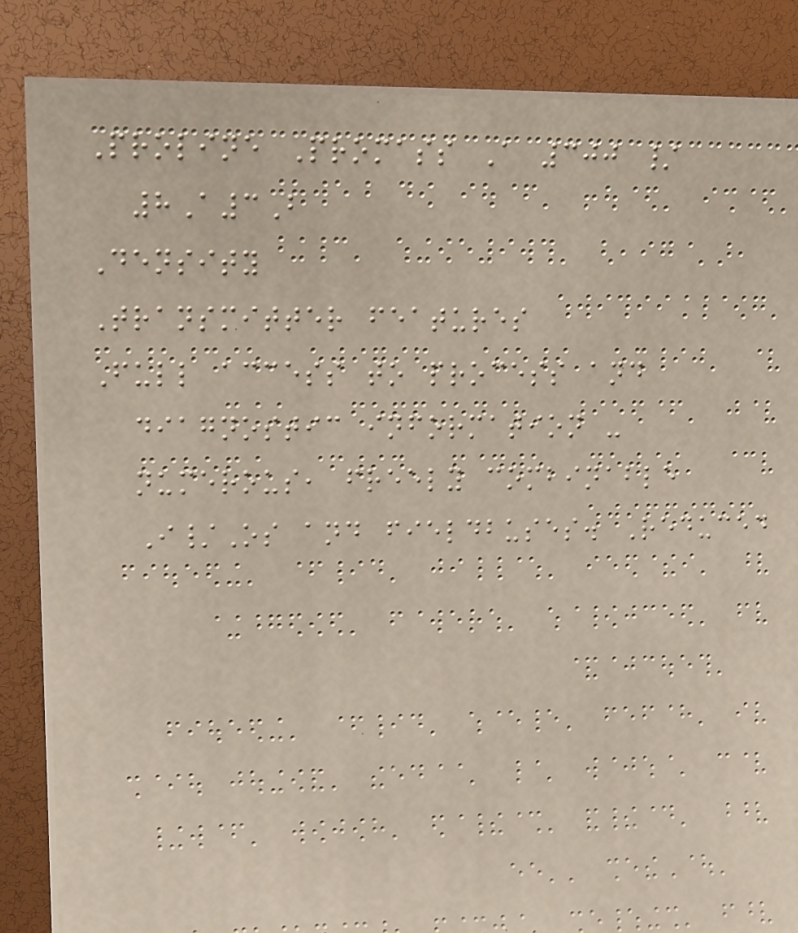Proline Promass A 300 /
8A3B
Density
Transmitter features
Full access to process and
diagnostic information -
numerous, freely combinable
I/Os and fieldbuses. Reduced
